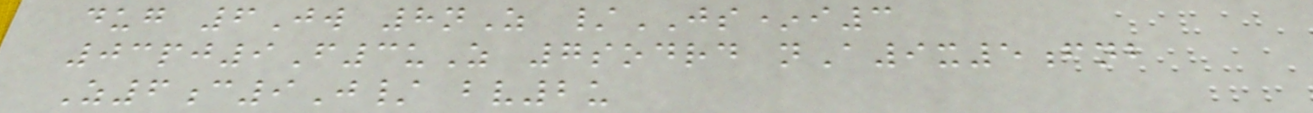dug 6Jw 8nZ /JS*i3
03pj9F3uZ 7sodrd nA9x5fnb
Z6c9J/ bv2u
